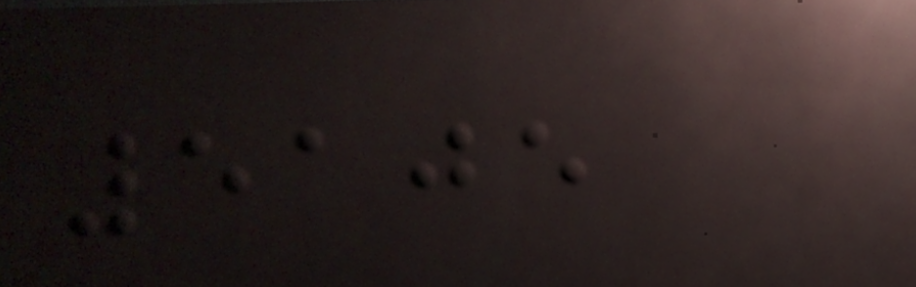5105
